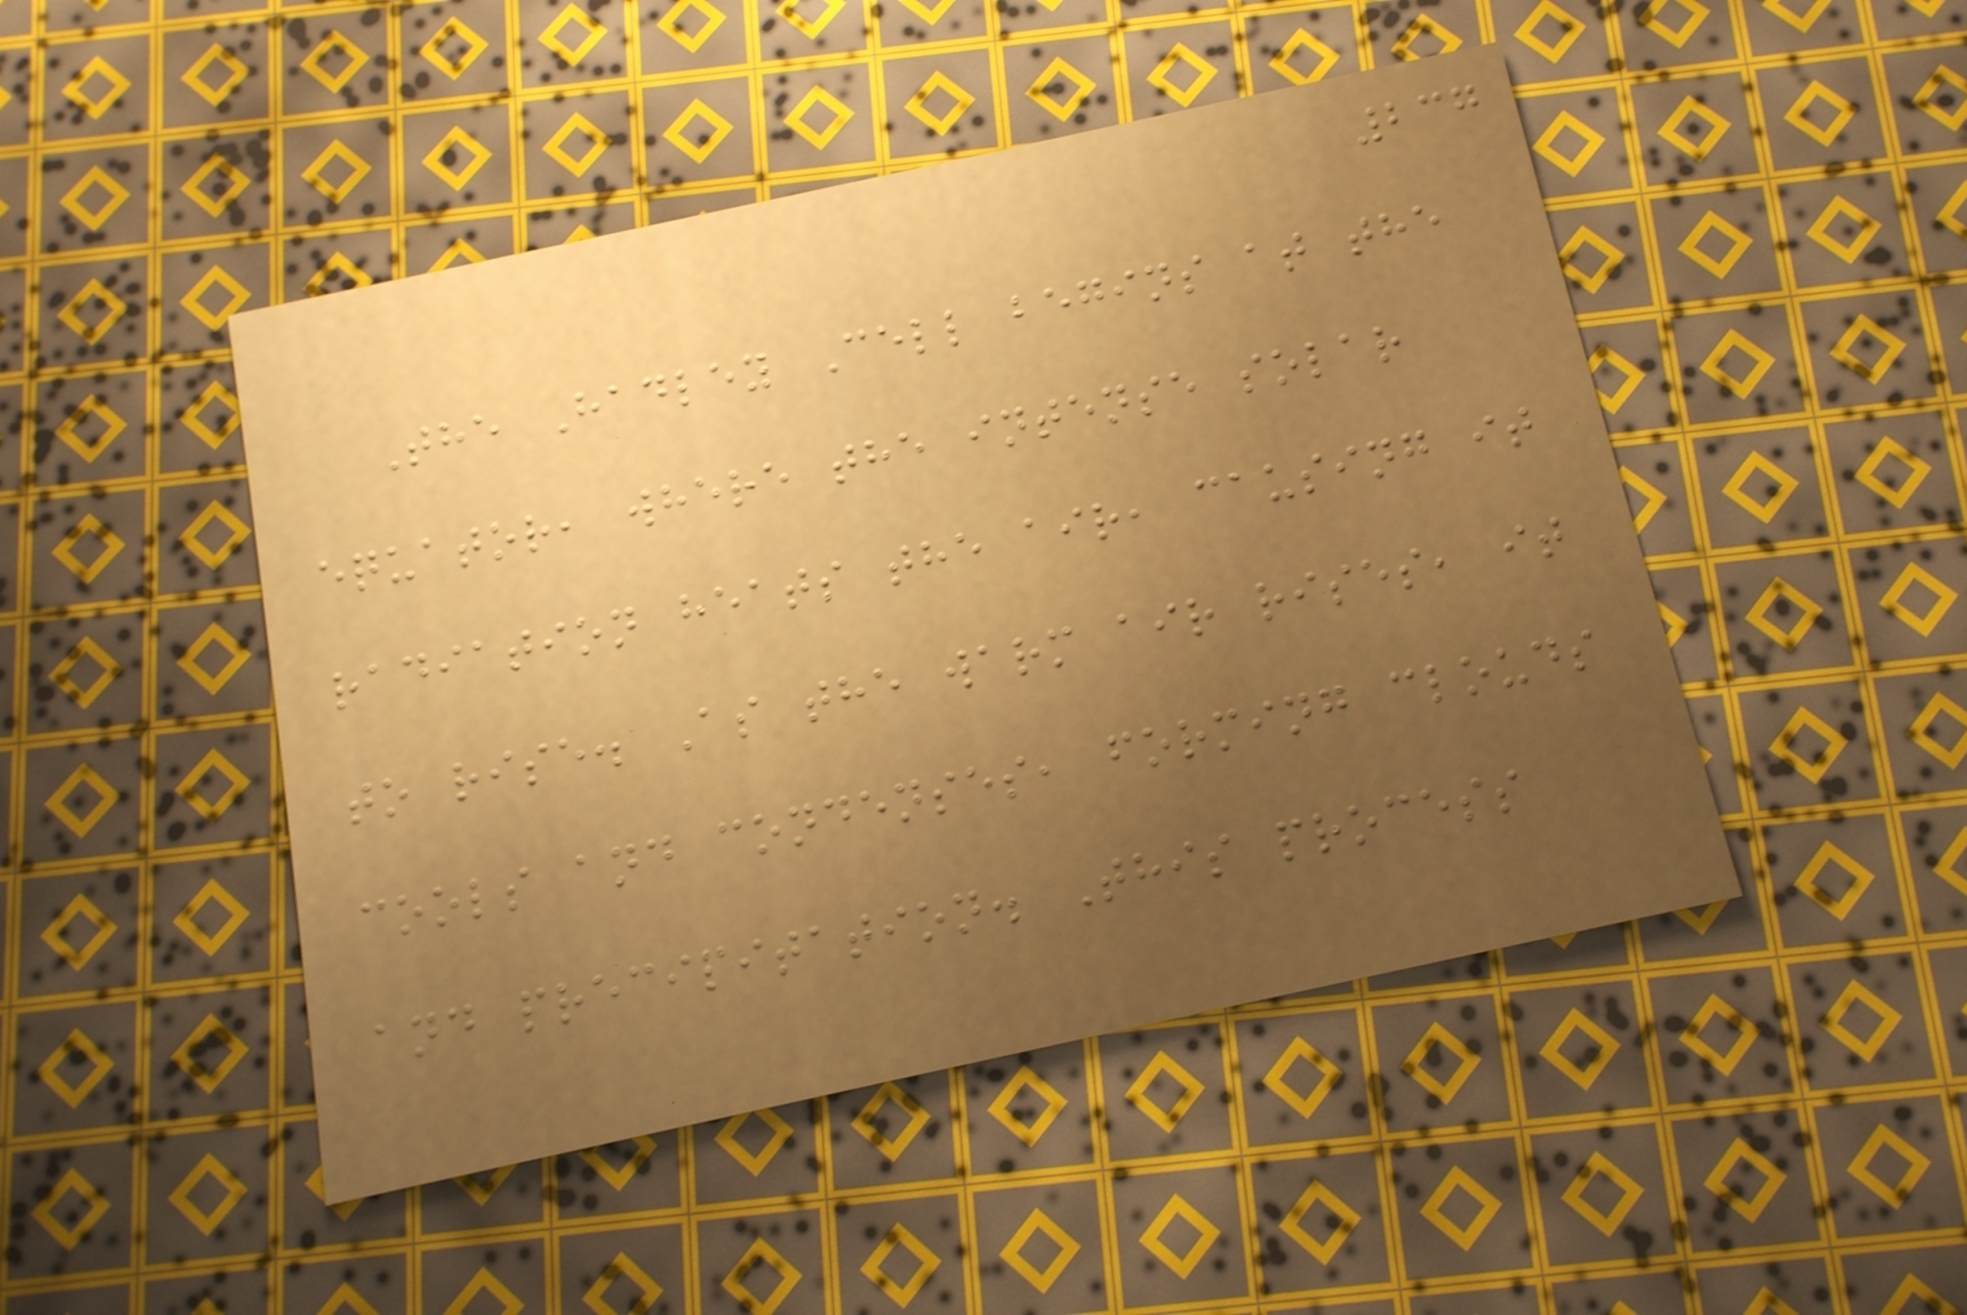237
The Hadley Cell begins at the
equator, where the intense solar
radiation heats the air, causing it
to rise. As the warm air rises, it
cools and condenses, forming clouds
and precipitation. This process
